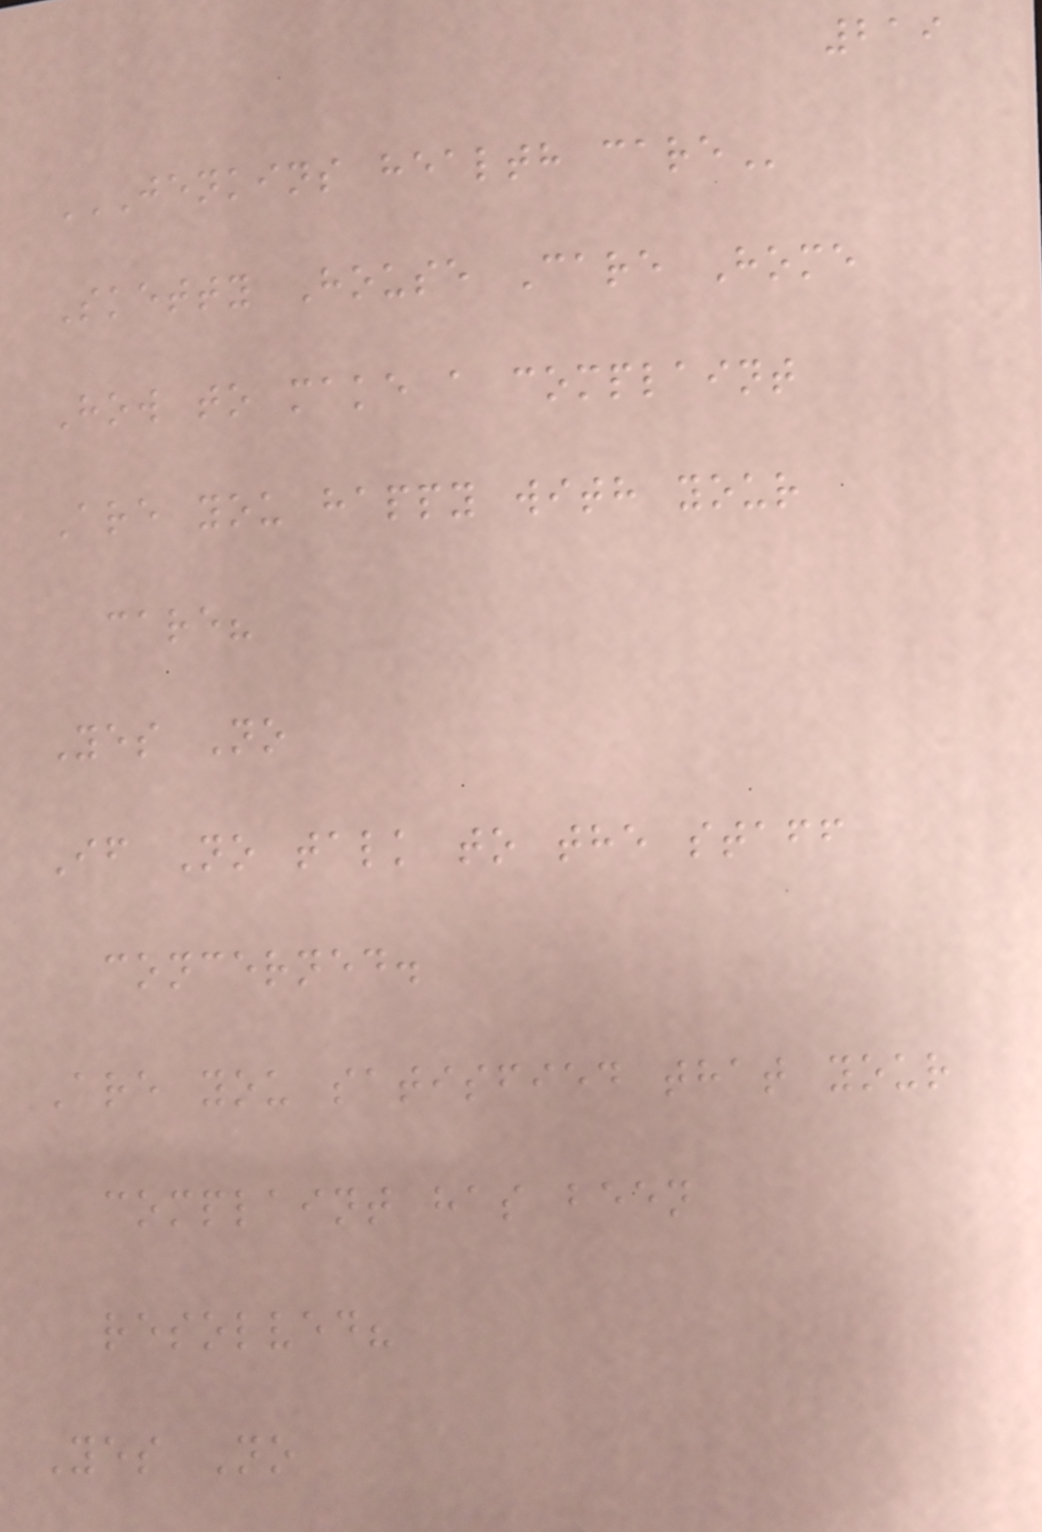219
JENKINS HEALTH CARE
Sketty House Care Home
How to make a complaint
Are you happy with your
care?
Yes No
If No talk to the staff
concerned.
Are you satisfied that your
complaint has been
resolved?
Yes No
